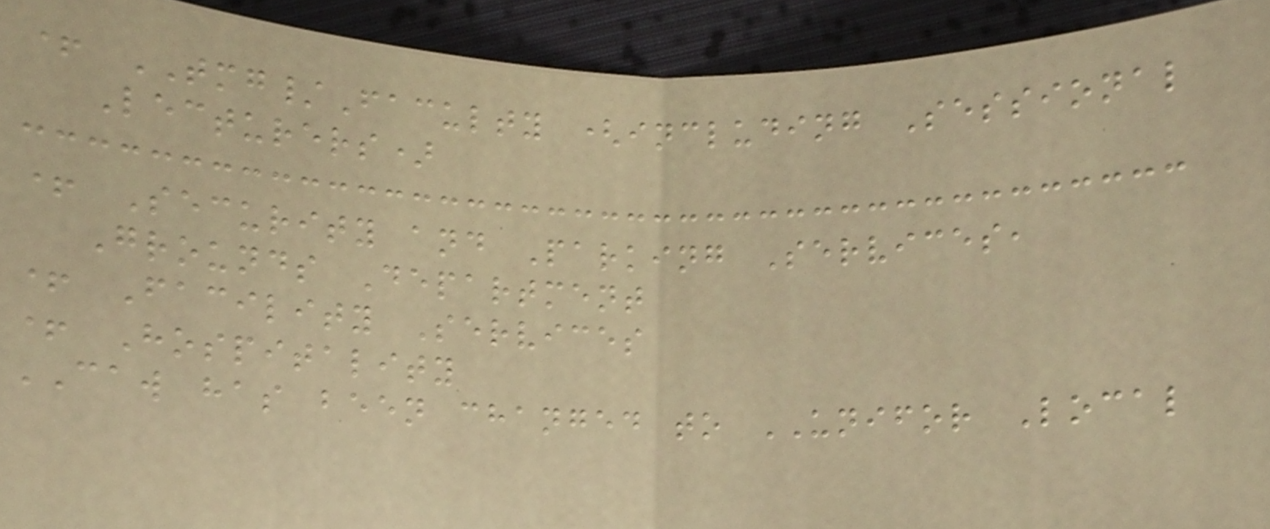+ TMG/Faculty (including Sessional
Lecturers)
+ Security and Parking Services,
Grounds Department
+ Facility Services
+ Hospitality
CAW has been changed to UNIFOR Local
